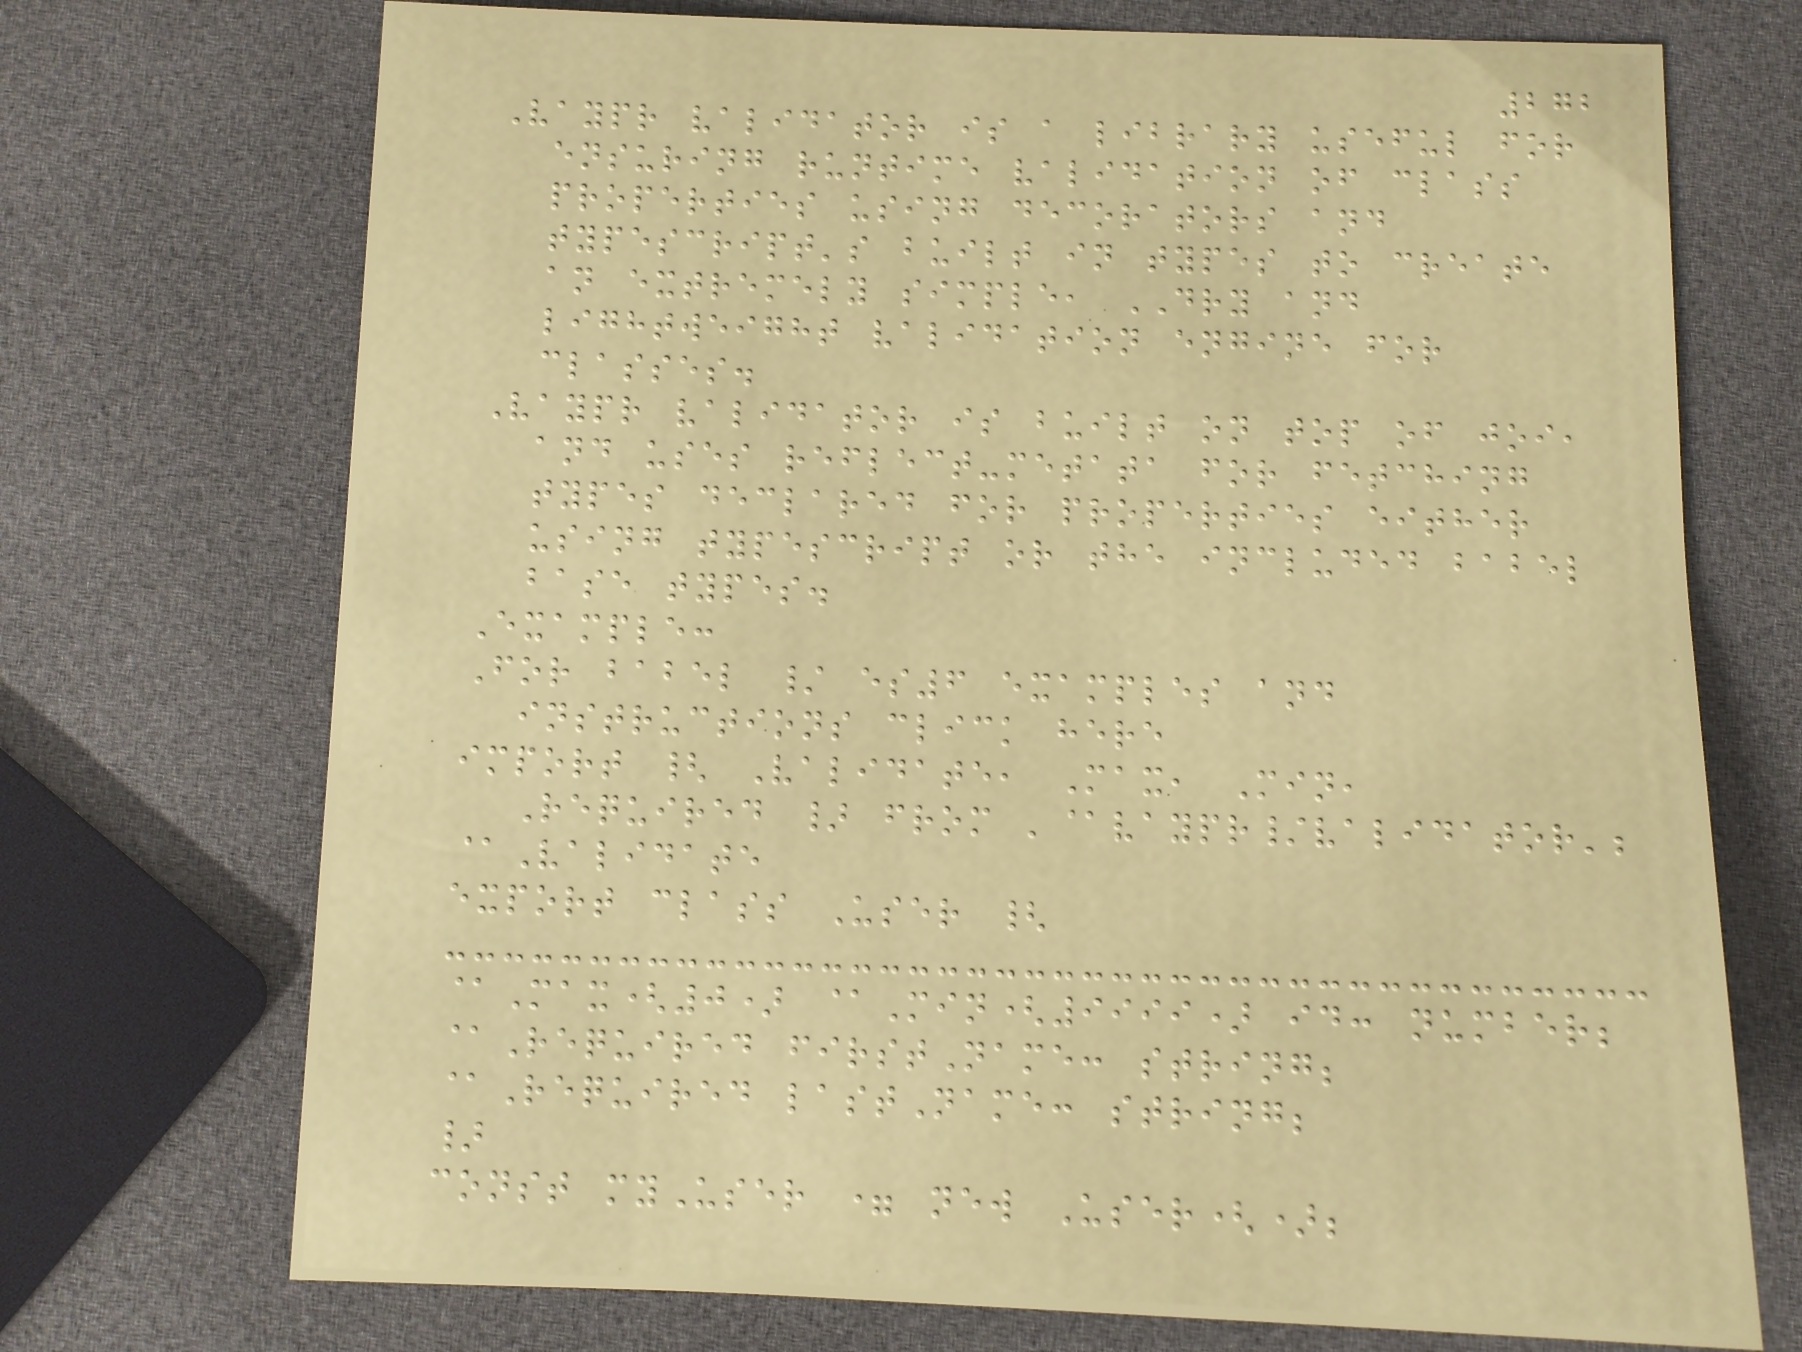272
Vaypr validator is a library useful for
ensuring runtime validation of class
properties using decorators and
typescript's built in types to create
an extremely simple, DRY and
lightweight validation engine for
classes.
Vaypr validator is built on top of joi,
and uses reflect-metata for fetching
types declared for properties either
using typescript or the included babel
base types.
Example:
For babel / es6 examples and
instructions click here
import { Validate, Max, Min,
Required } from '@vaypr/validator';
@Validate
export class User {
@Max(0) @Min(9999) id: number;
@Required firstName: string;
@Required lastName: string;
}
const myUser = new User();
